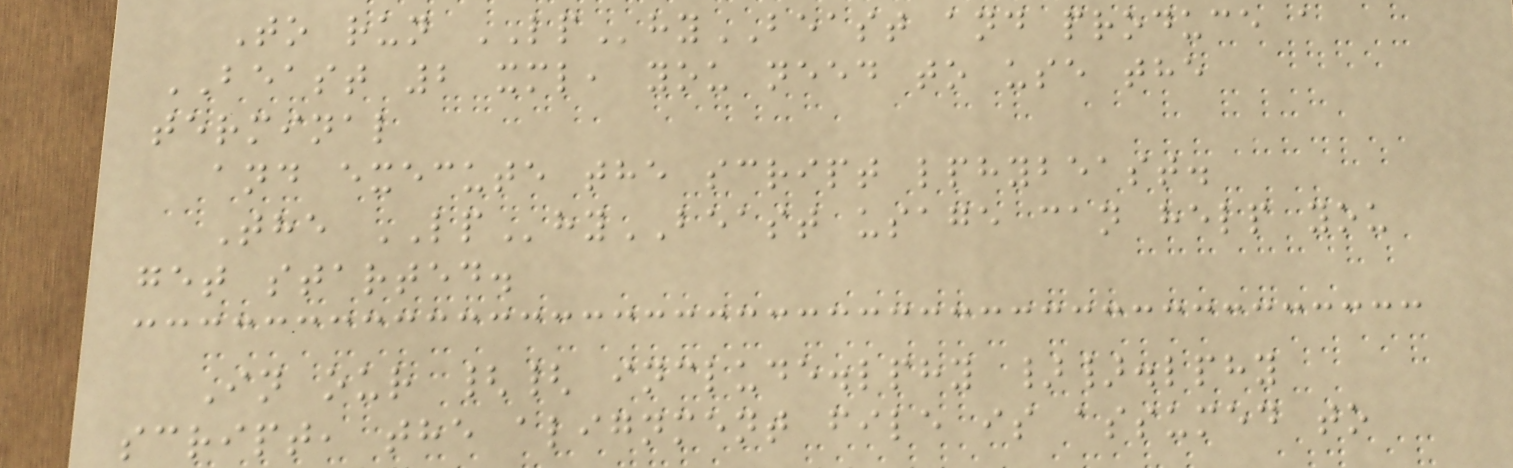To run LPhyBEAST and produce a
BEAST 2 xml, you need to use the
terminal
and execute the script lphybeast.
The LPhyBEAST usage can help you
get started.
In our {{ include.lphy }}.lphy
script, the alignment file is assumed to
